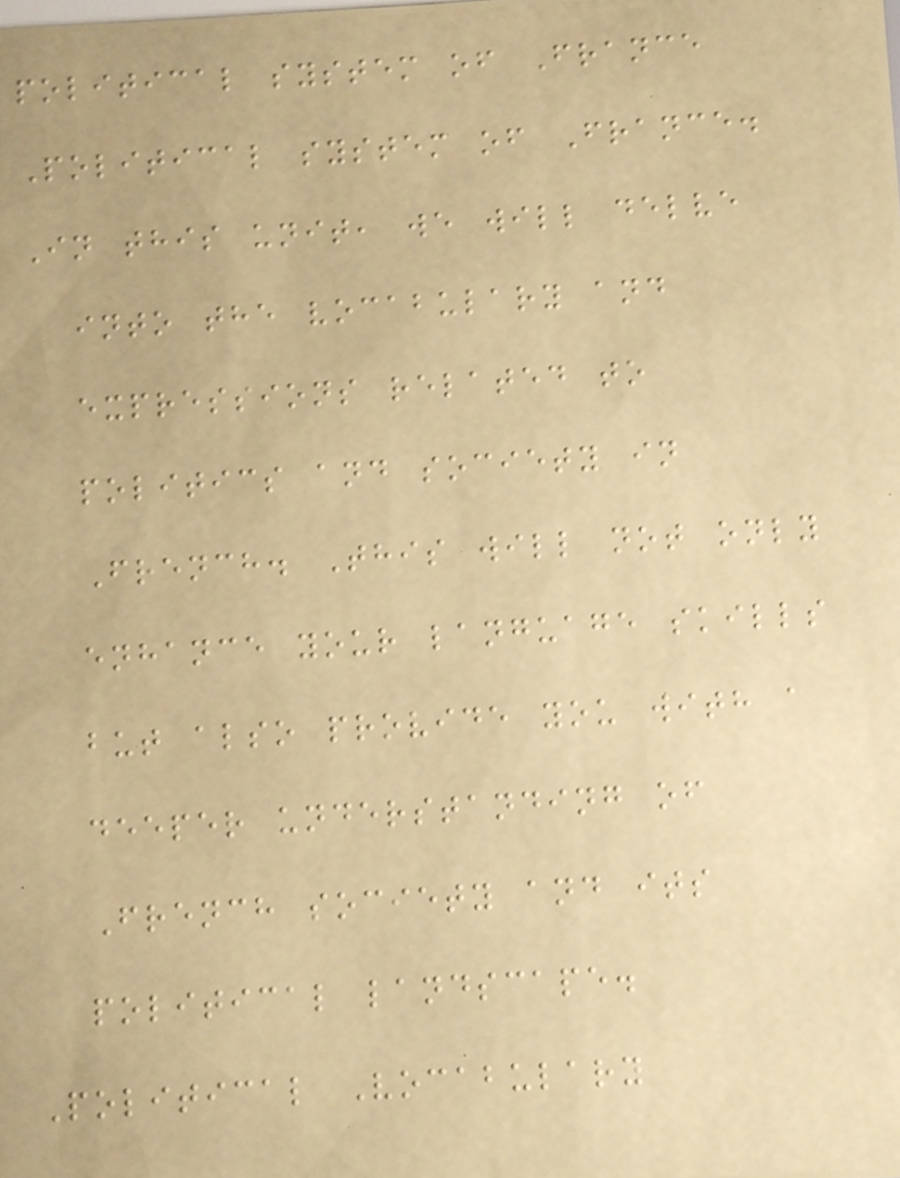political system of France
Political system of France.
In this unit, we will delve
into the vocabulary and
expressions related to
politics and society in
French. This will not only
enhance your language skills
but also provide you with a
deeper understanding of
French society and its
political landscape.
Political Vocabulary
